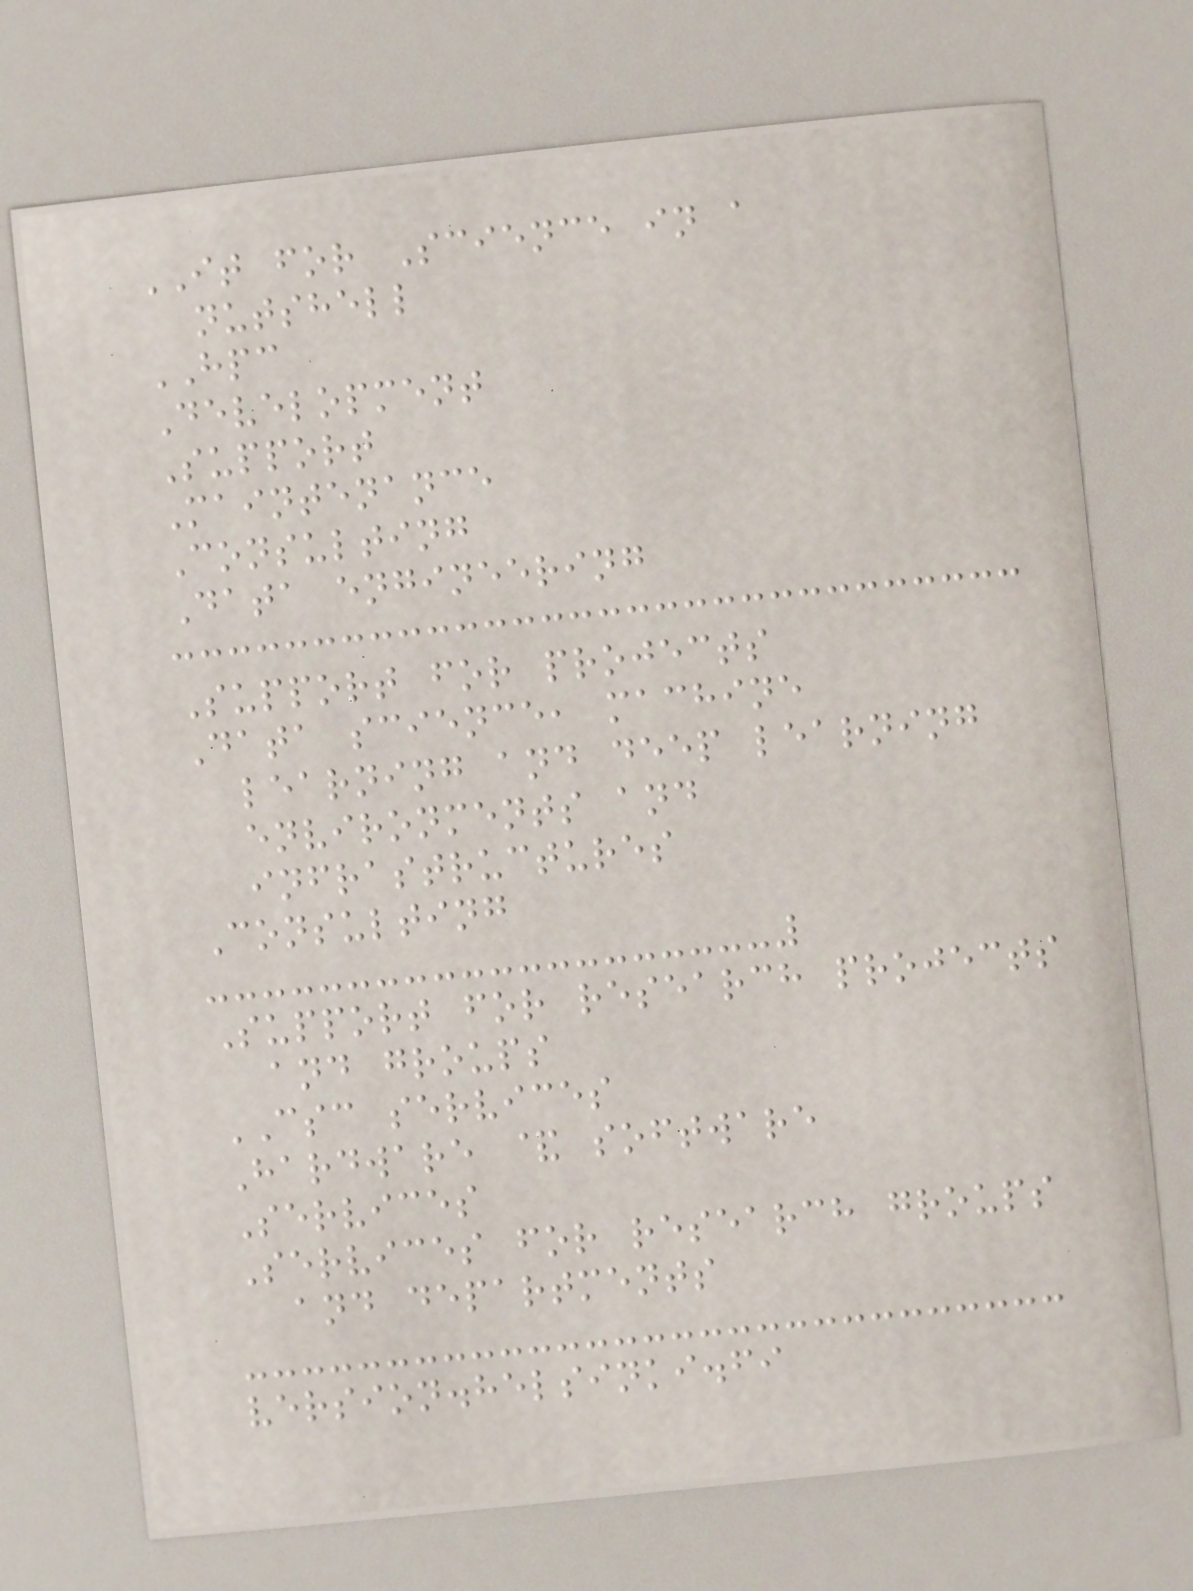IT for Science in a
nutshell
HPC
Development
Support
Maintenance
Consulting
Data engineering
Support for projects
Data science, machine
learning and deep learning
environments and
infrastructures
Consulting
Support for research projects
and groups
CSC services
Hardware & software
Services
Services for research groups
and departments
version.helsinki.fi
